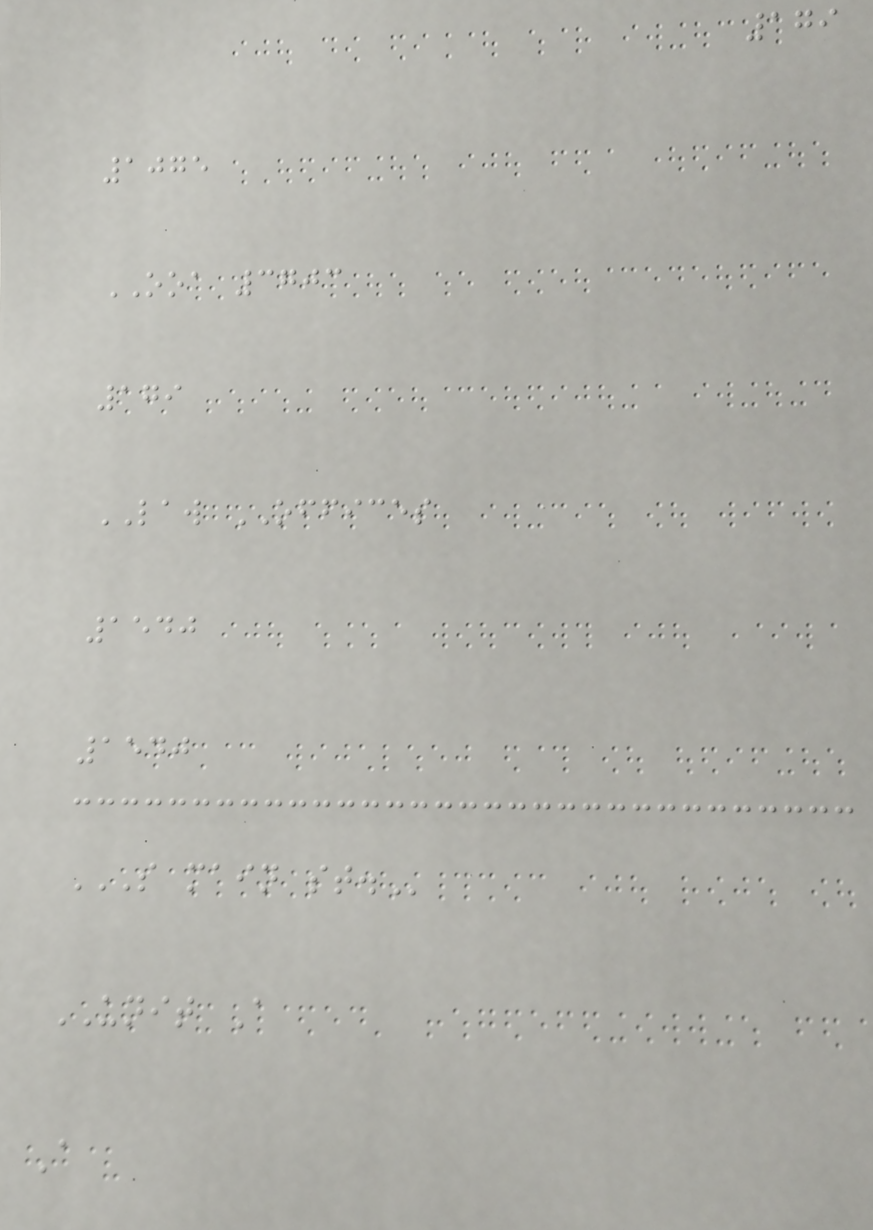179
1075
OOA 3703
179
LAW OFFICES
1540
1540
S MAIN ST.
UNIT A
A
